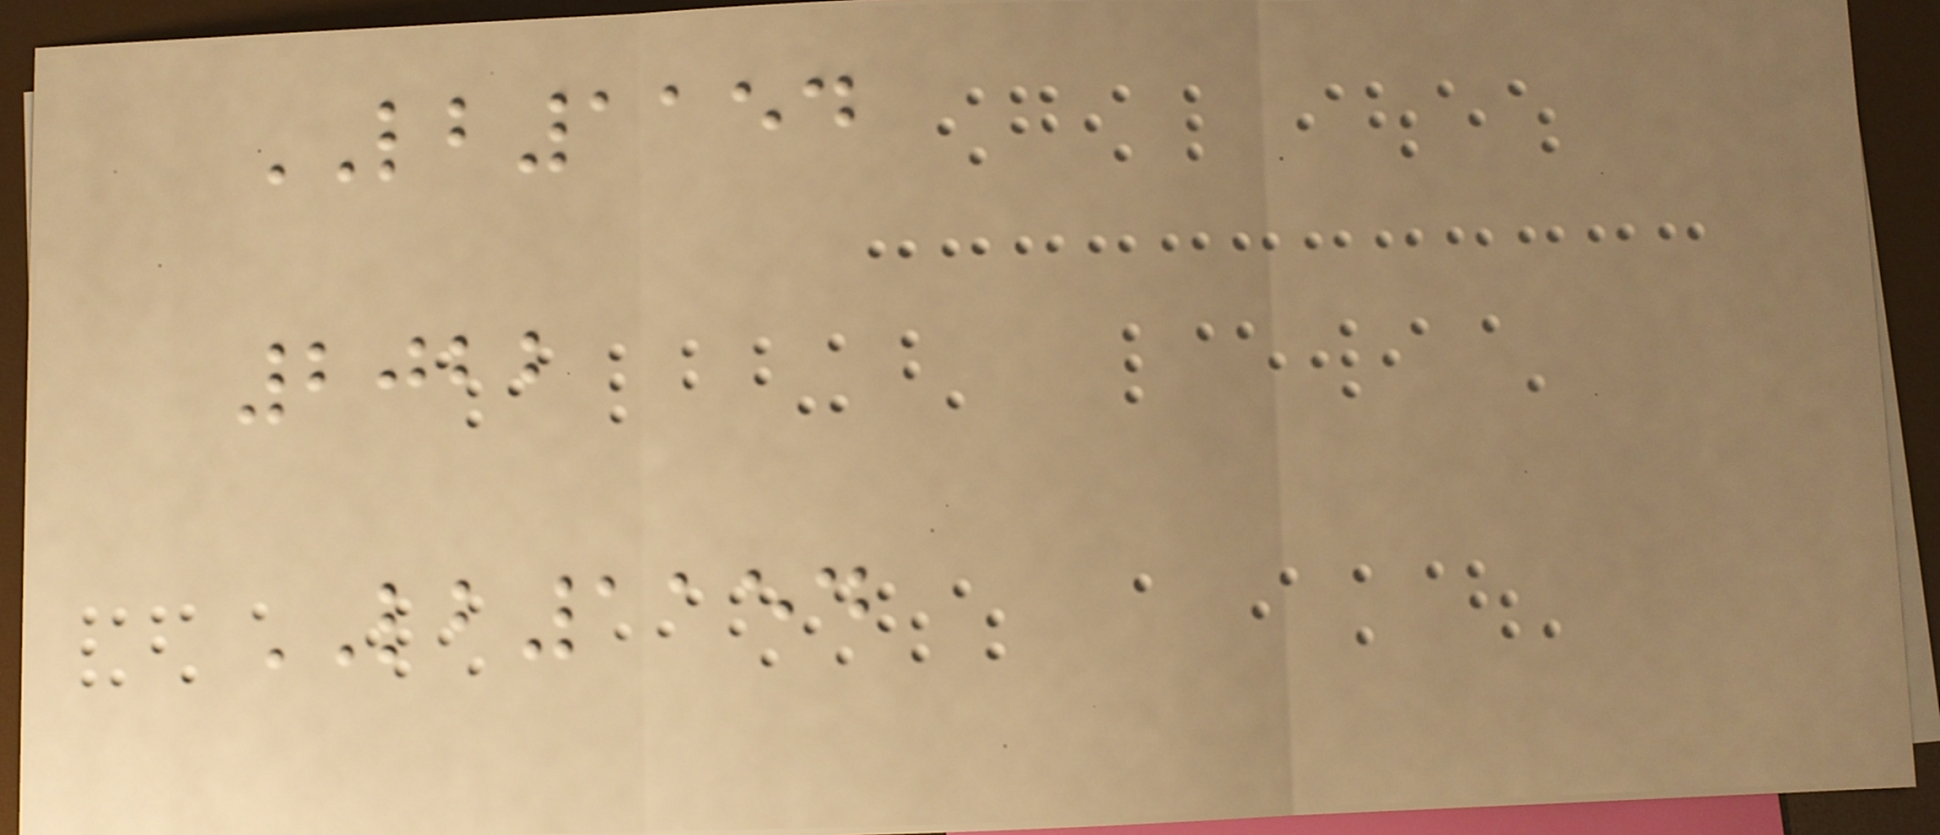LB1154
2022
LB1154
